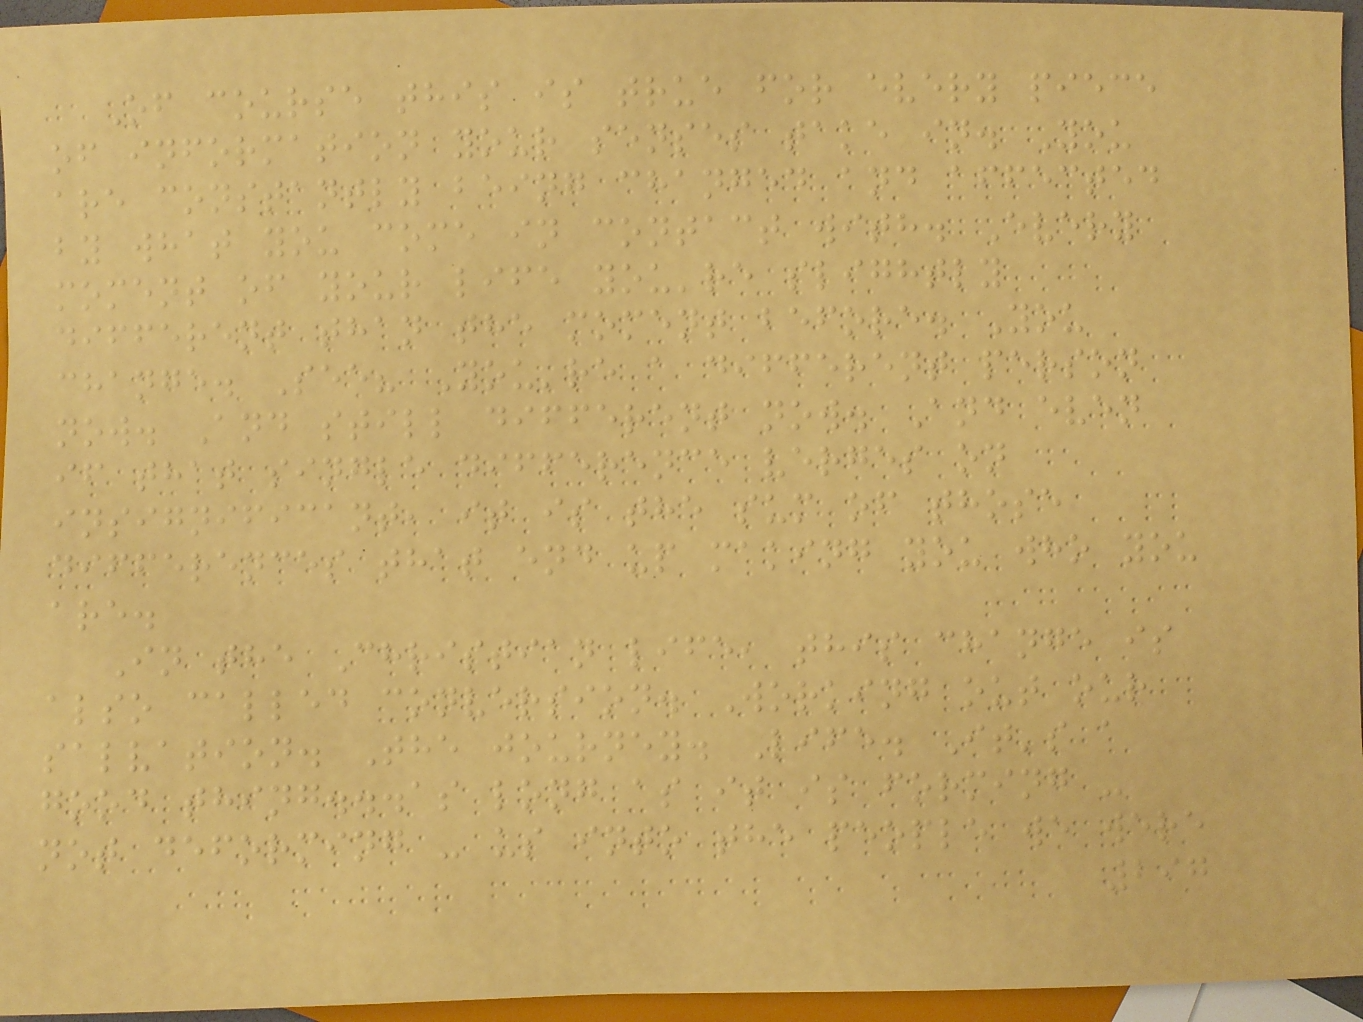Of course this is true for every piece
of information your senses take in. You
are constantly being changed and affected
by what you come in contact with. Every
moment of your life you're slightly
different than the moment before. You
change. See? You're a different person
now. And still different now. And even
if that single difference verges on
insignificant, it is the sum of those
differences that end up making you who you
are.
In the Christian life, this change is
also called conversion. Working out our
salvation. The journey. Life. It's a
good thing...as long as it is forming -
not deforming - us into the people we were
297
